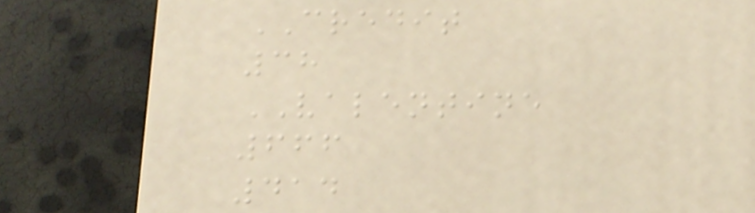CREDIT
38
VALENTINE
666
414
